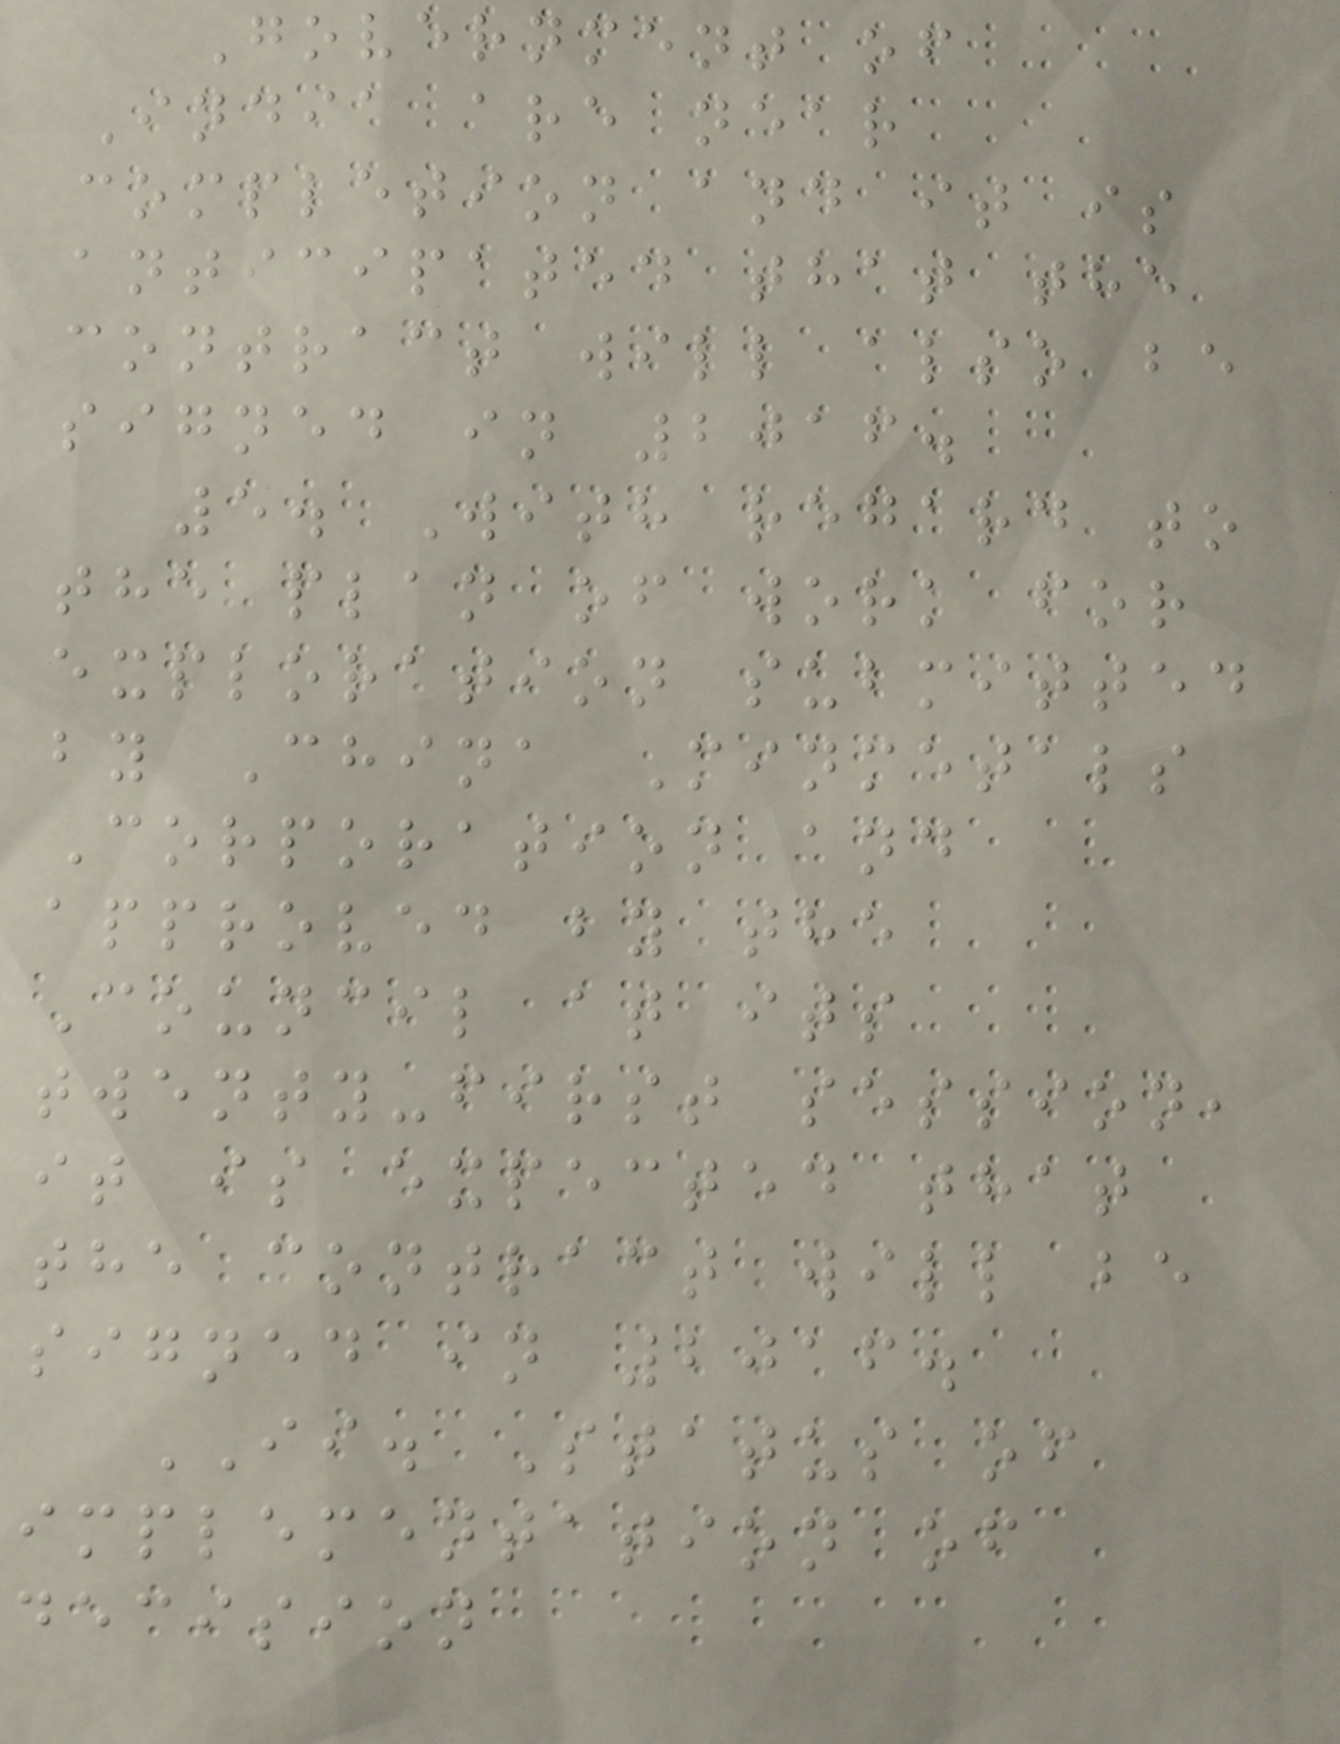Government of
India are near
completion and it is
anticipated that the
contract will also be
signed in 2016.
5. With regard to
the plan of work for
exploration submitted
by China Minmetals
Corporation and
approved by the
Council at its
twenty-first session,
it is expected that
the contract will be
signed in 2016.
II. Status of
implementation of
decision
